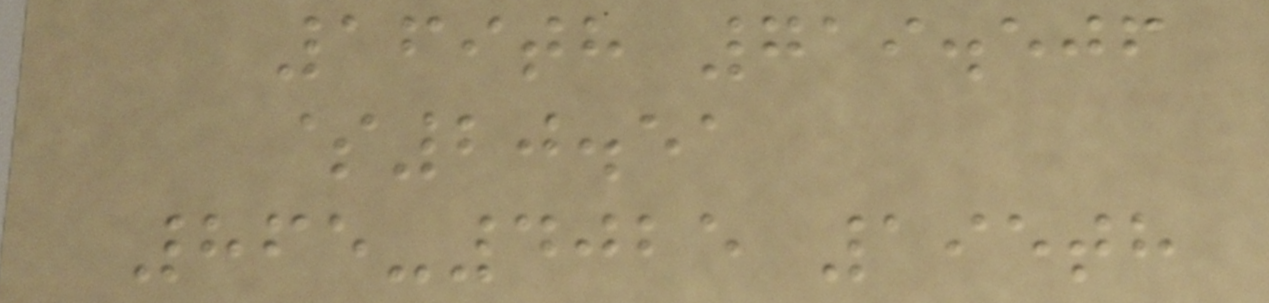169th 719.506
$20.51
865-4025 195th
